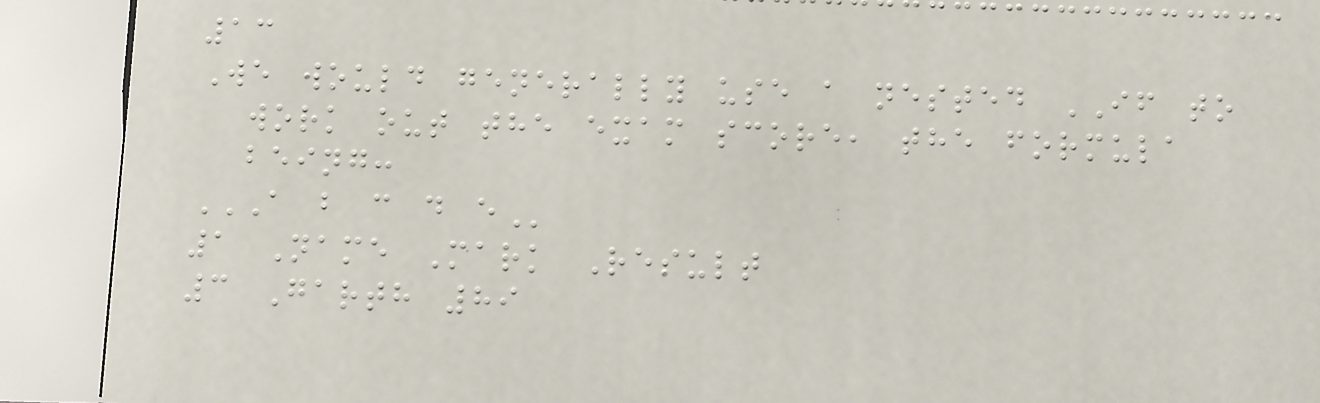13
We would generally use a nested IF to
work out the exam score, the formula
being:
A B C D E
1 Name Mark Result
3 Garth 89
